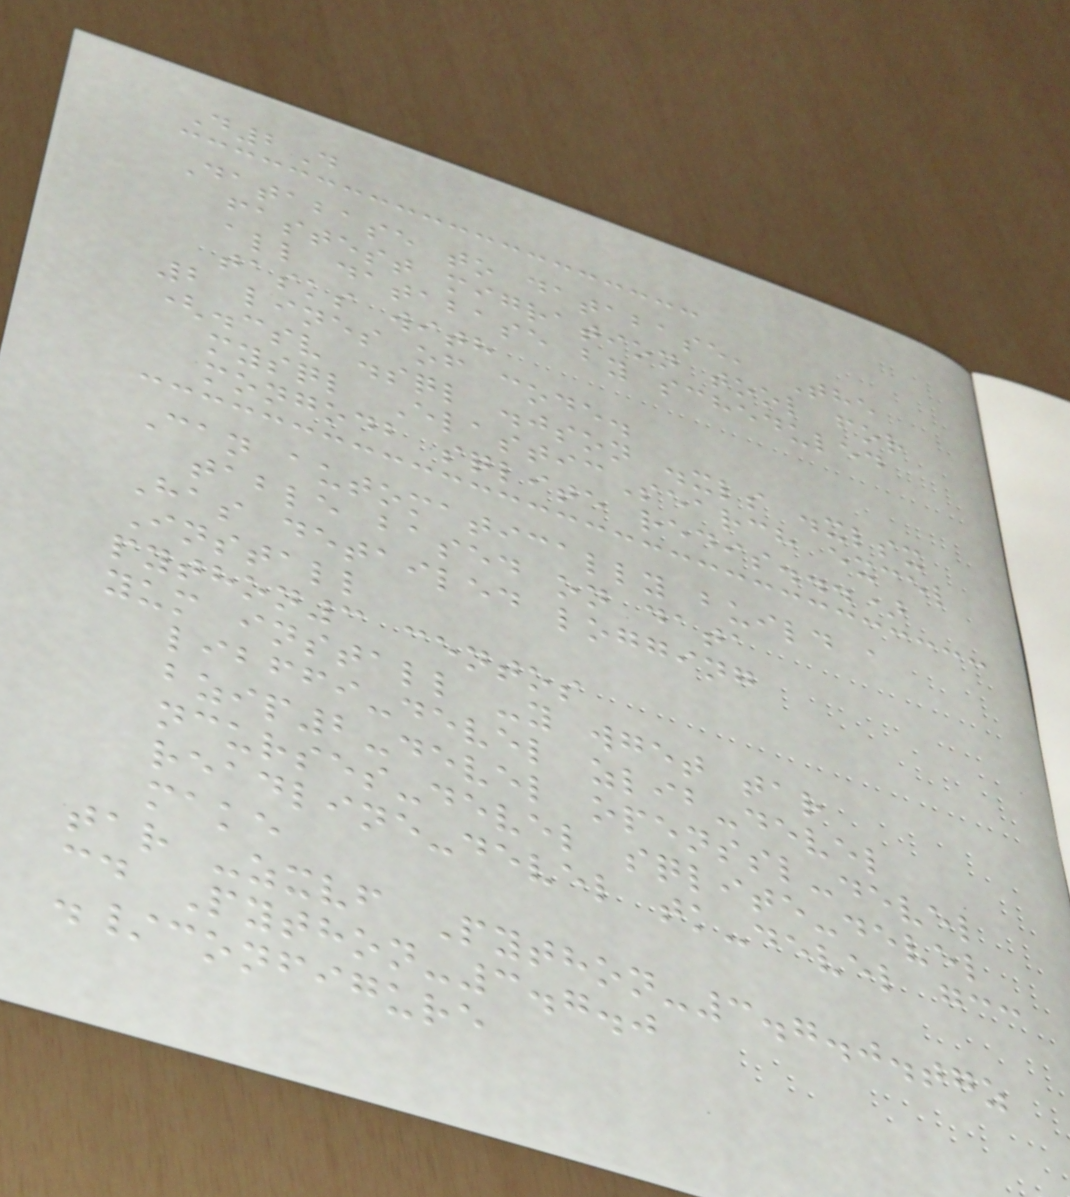D2D
Database to database, The
fastest migration tool for
all database by scheduled
tasks with
2 lines of code.
(.csv .sql .json .xls .xlsx
mysql ElasticSearch excel
mongodb sqlite redis...)
Can automatically build a
table based on data
Has detailed logging
Install
python3 centos
yum install -y wget tar
libffi-devel zlib-devel
bzip2-devel openssl-devel
ncurses-devel sqlite-devel
readline-devel tk-devel gcc
make
tar -zxvf Python-3.7.0.tgz
cd Python-3.7.0
./configure
